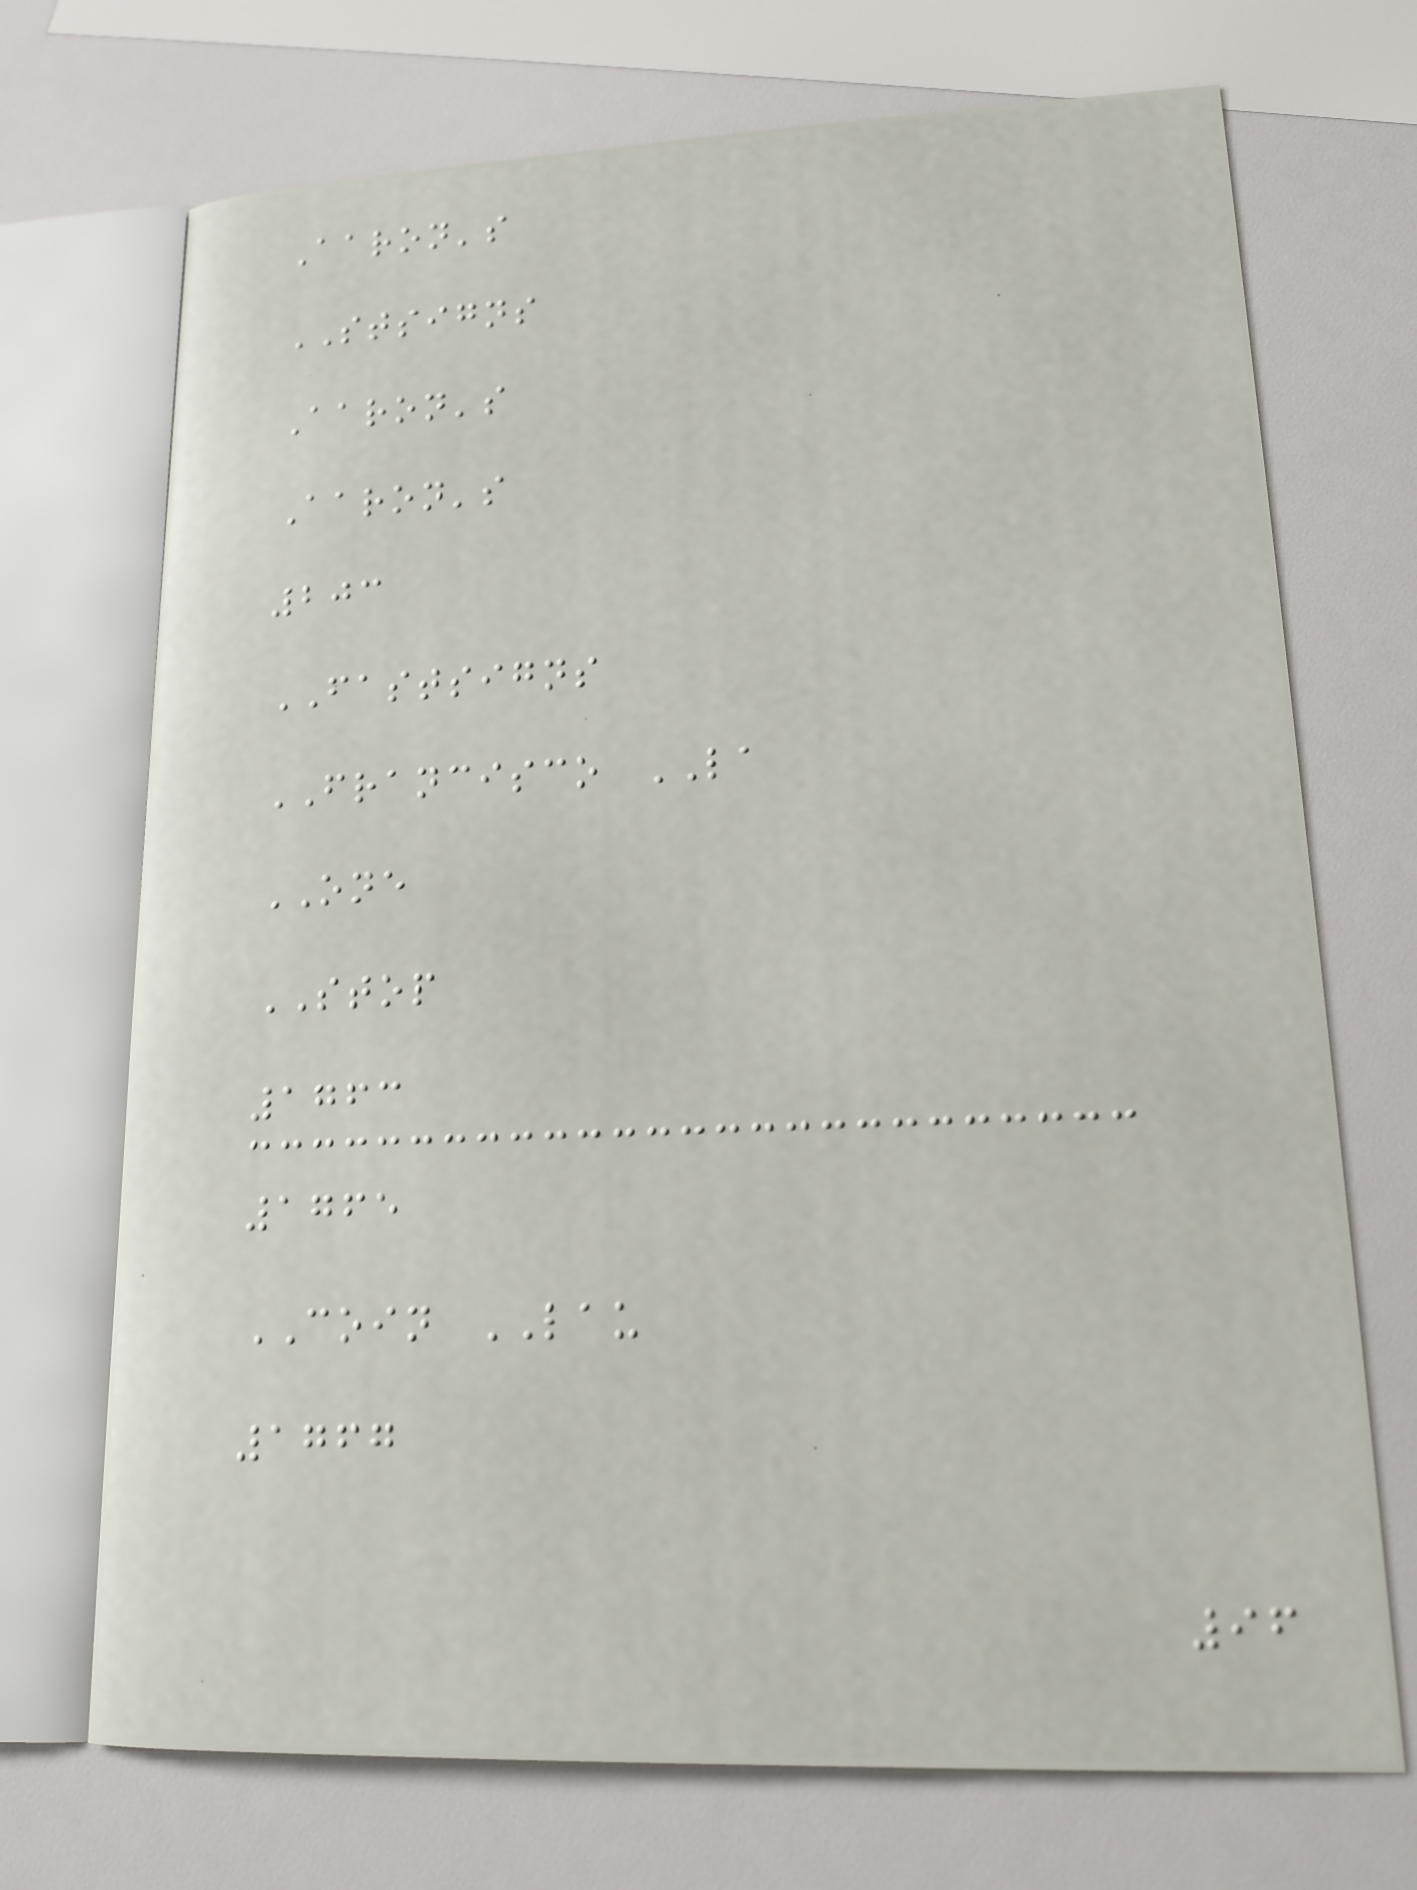Aaron's
STSIGNS
Aaron's
Aaron's
203
FASTSIGNS
FRANCISCO LA
ONE
STOP
1763
1765
COIN LAU
1767
96
